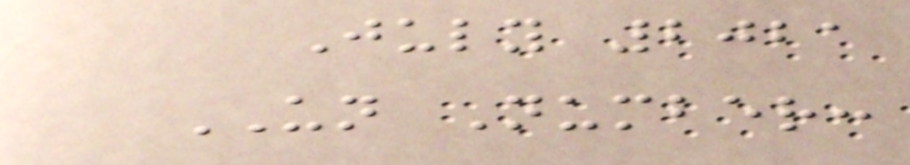July 2021
UN Number:
